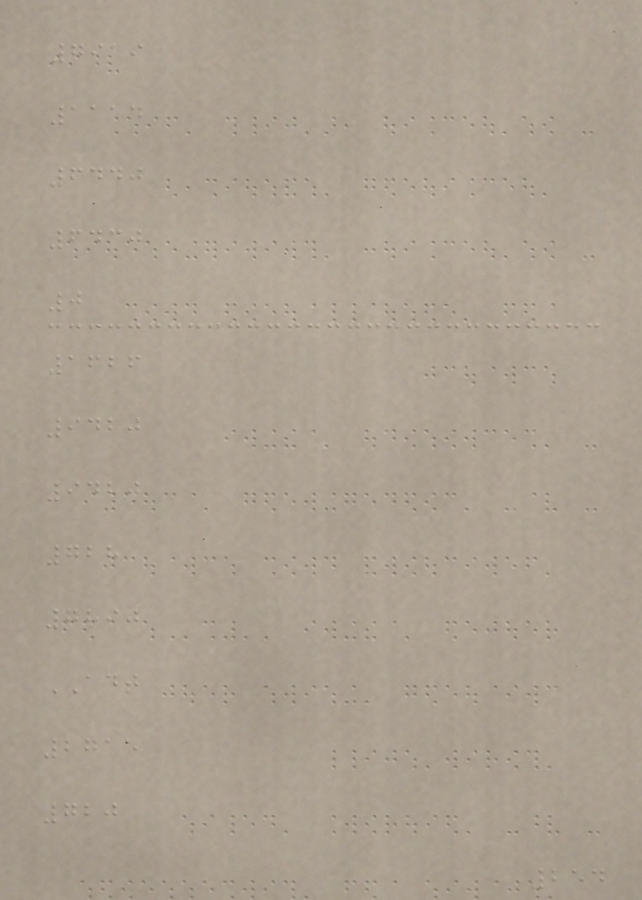7919
1114
6440
6430
0
1626
9420
9420
728
7890
ADT
2715
720
254
